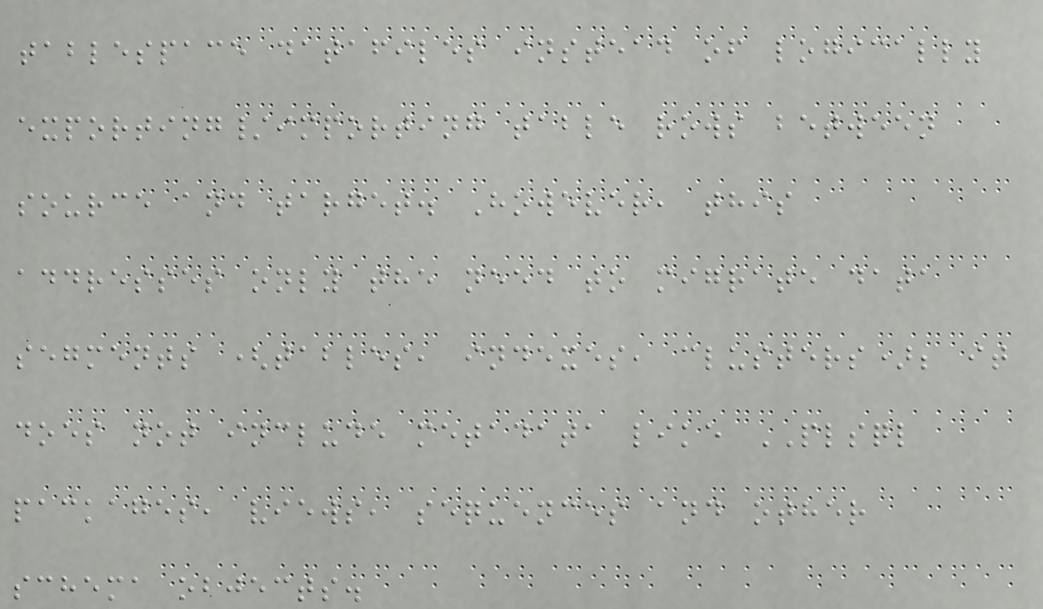tablespace datafiles instead of logically
exporting/importing table rows between
source and target. However, this
addresses only the need to migrate data
segments (tables, indexes, clusters); it
does not include metadata like PLSQL
packages, views, sequences and other
schema objects.
